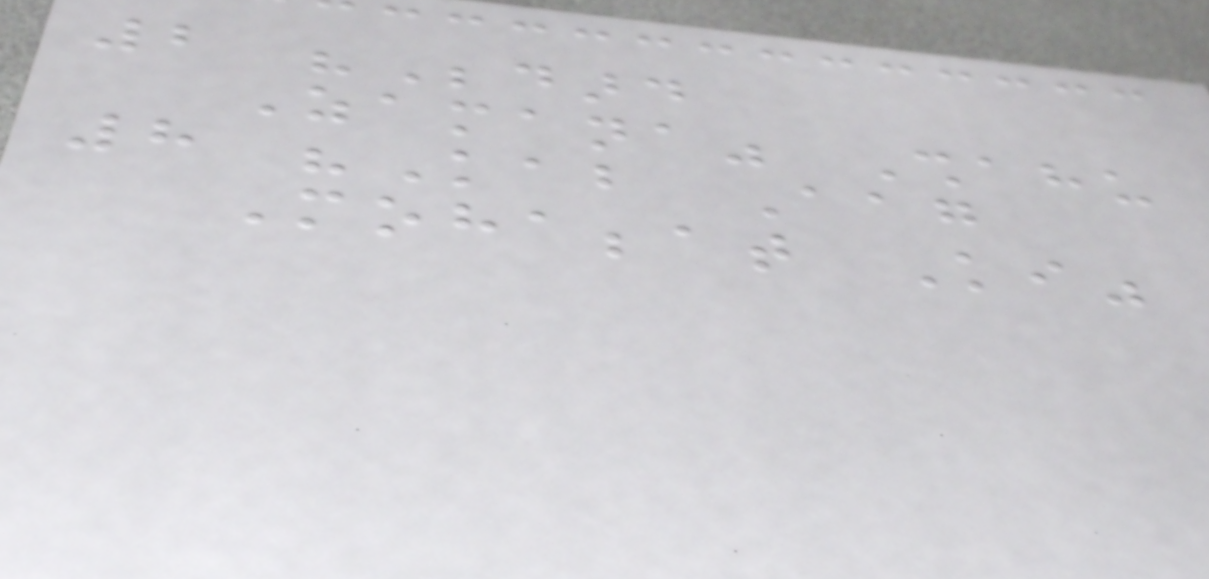2 "Bedard
Zamana" Shahu
8 "Kab Aag
Mohabbat Ki"
